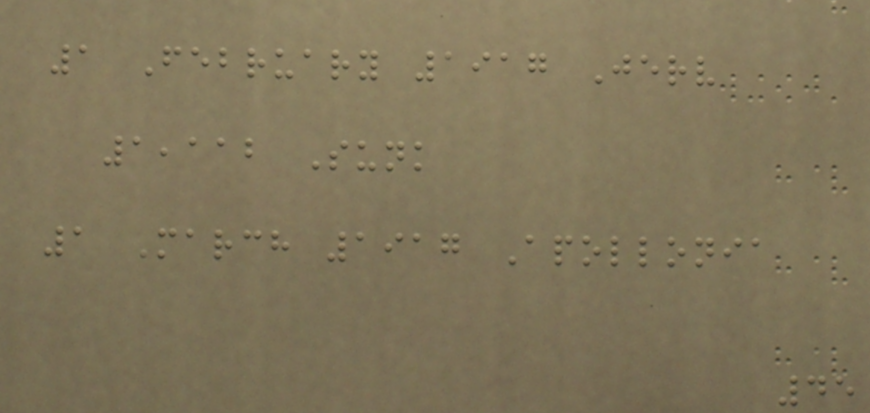1 February 1917 Jerv
1,112 Sunk
1 March 1917 Apollonia
45
